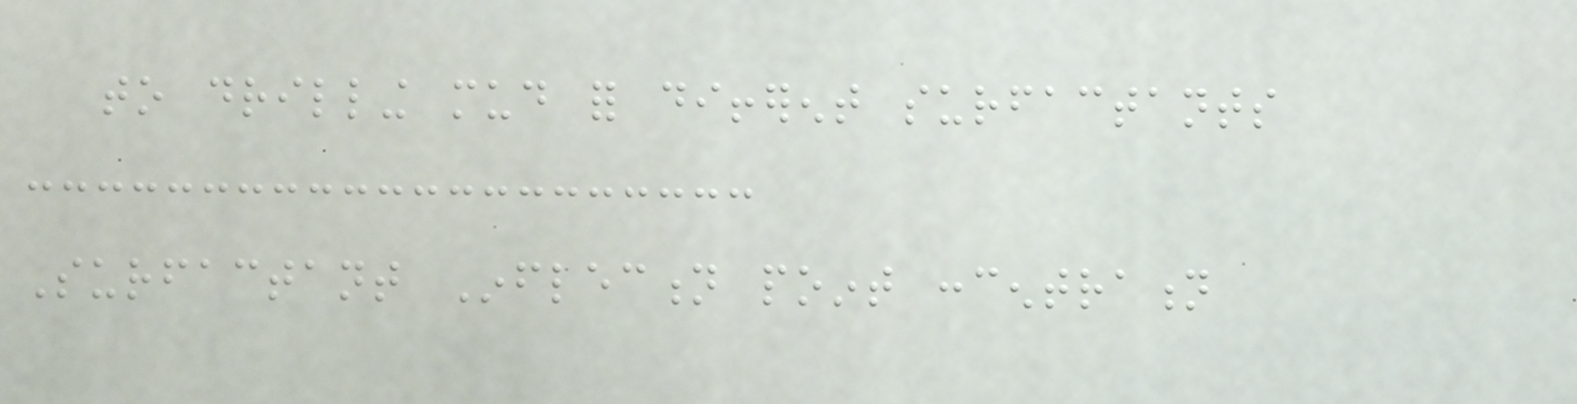to drilling mud for different surfactants
Surfactant Inflection point concentration
